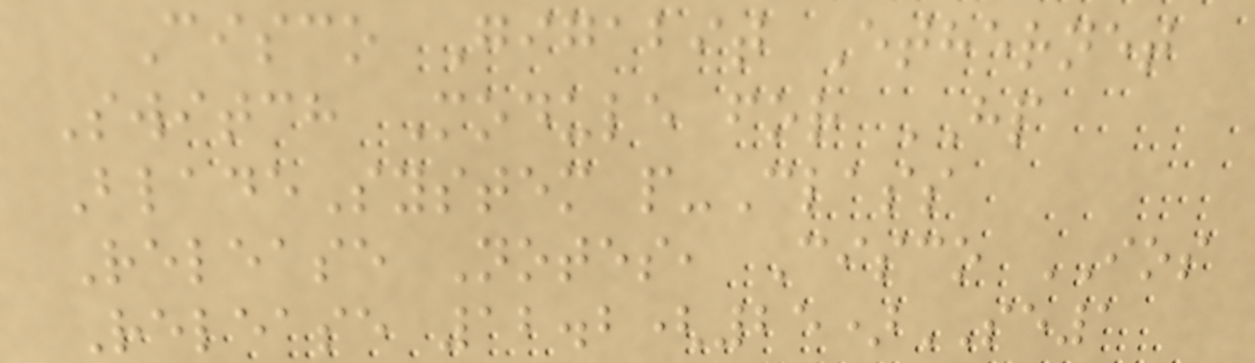Cisco Gigabit Ethernet
Switch Module for HP
BladeSystem p-Class
Release Notes, Cisco IOS
Release 12.2(25)SE1
